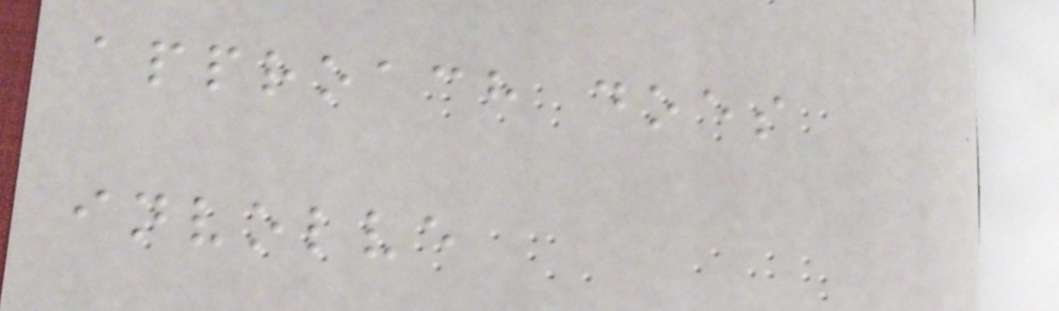approach does
involve
